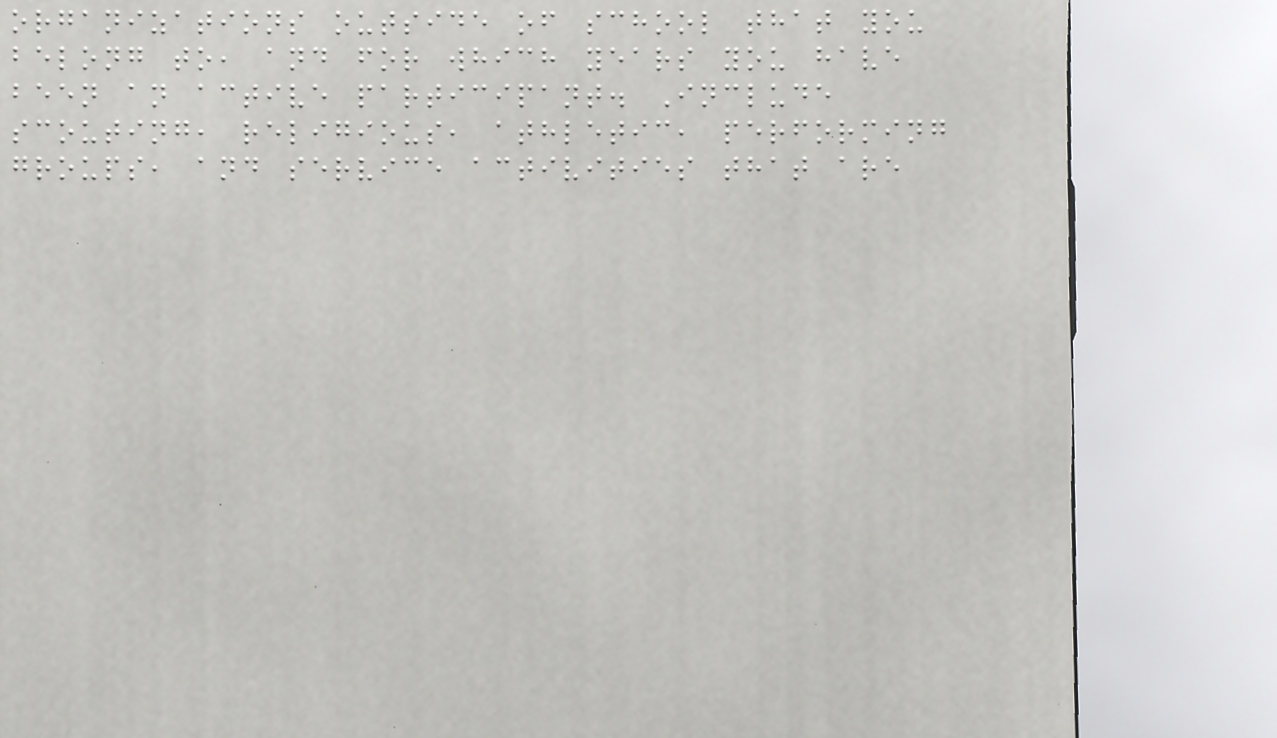organizations outside of school that you
belong to, and for which years you have
been an active participant. Include
scouting, religious, athletic, performing
groups, and service activities that are
